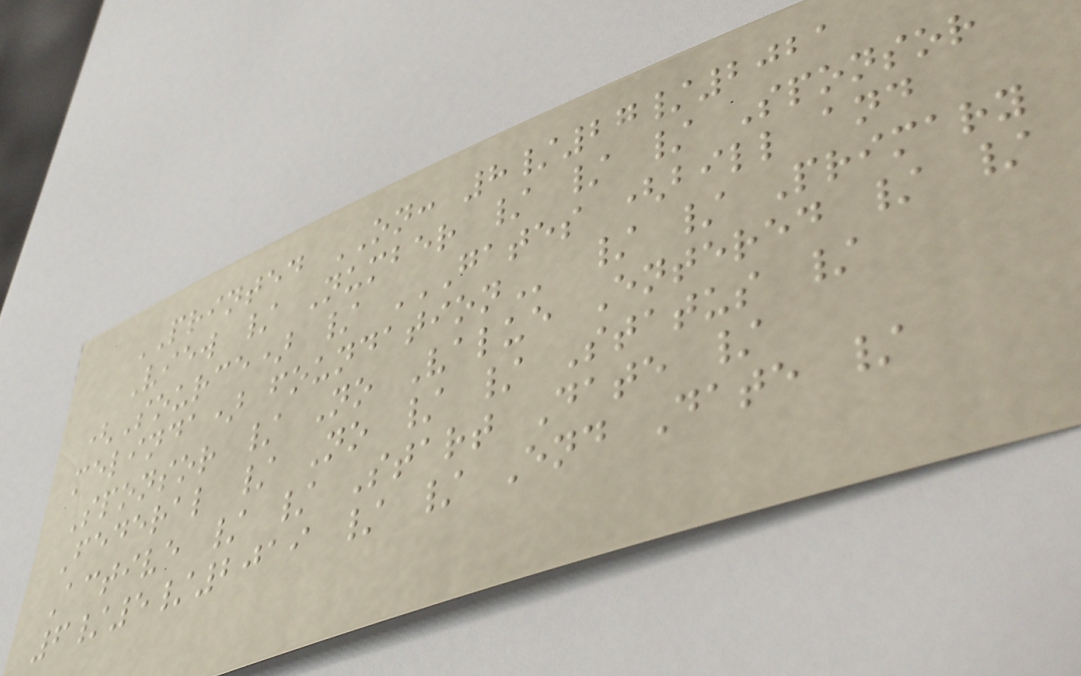PRINTED ON: 8/27/2021
View / Number / / / Sponsor
(Source) / GATES (BILL AND
MELINDA) FOUNDATION / / Primary
Sponsor / No Value Entered / /
Federal / No / / Status /
Active / / Start Date /
6/5/2019 / / End Date /
